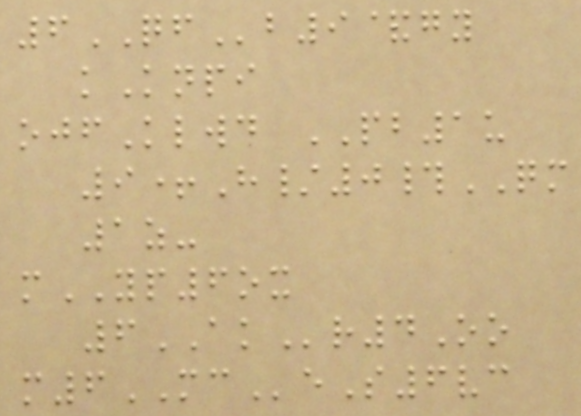6QFb9&gy
kKnpi
ojfKlwd PB1u
9+H/0#QM
1z-
mYP6ox
6AKr4Oo
m6MCeS6vc
